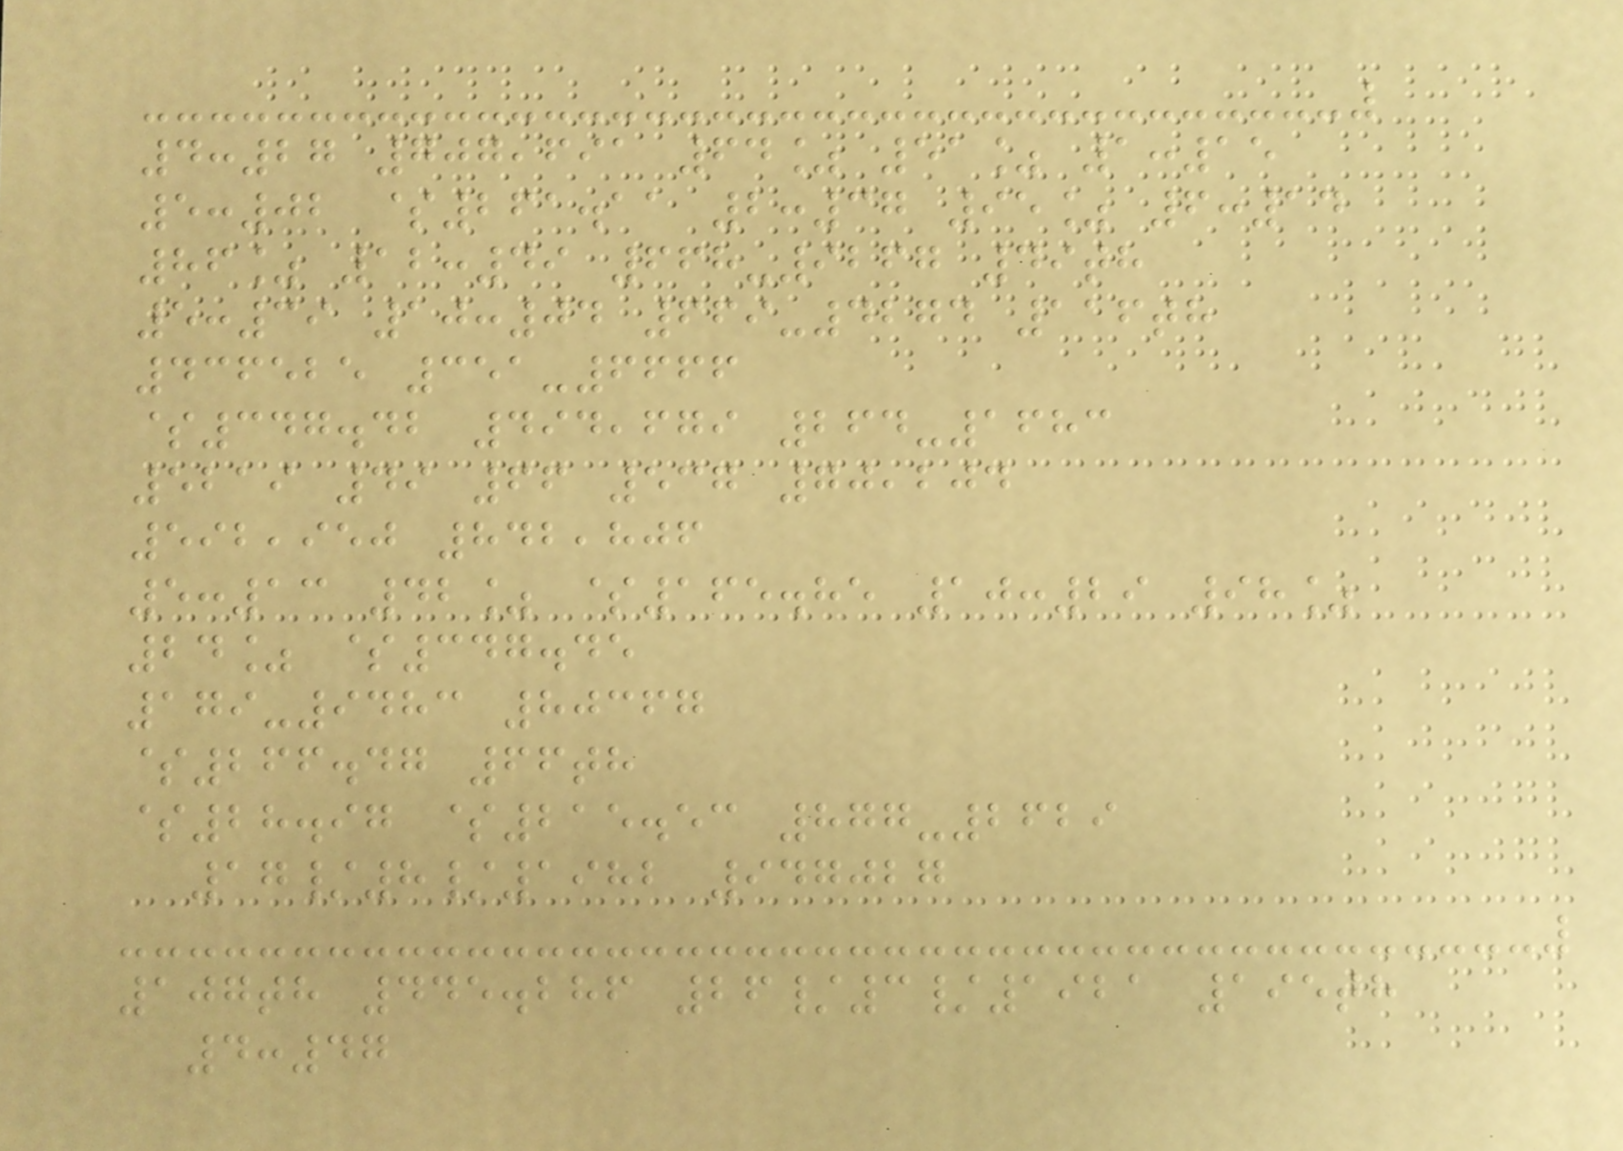4:27 707,691 64% 51% 1:15
5:02 $261.11 2:37 95% 6:14
86% 12:49 668-9267 49th
5:39 10:04 669-4274 116th
436525 351-6666
$347.42 494,679 264-1683
5219 49 66 537 70,204
592,950 842,806
5:13 42% $165.85 10:29 98%
24% $347.45
179-9483 80367
$266.47 66th
$28.97 $215.53 877-2629
17/8/1982 947027
107th 445.286 26/3/1921 195th
4:47
